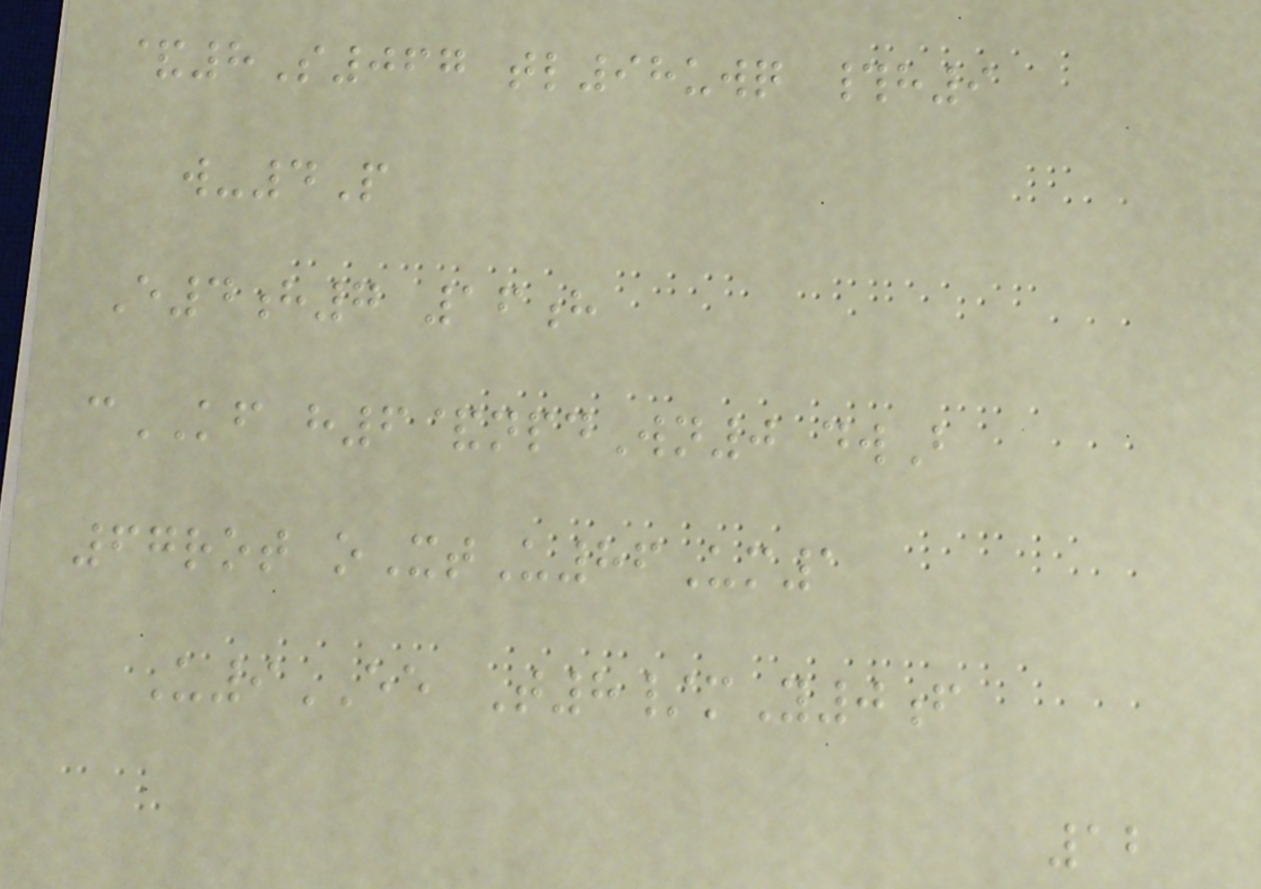&8S067 tl98uwq #h9
w-4P
E4h7 16h
cKF h6&npdWn0 dwB
67rot oXtU86Um1
U9EE T8/mY0f
12
